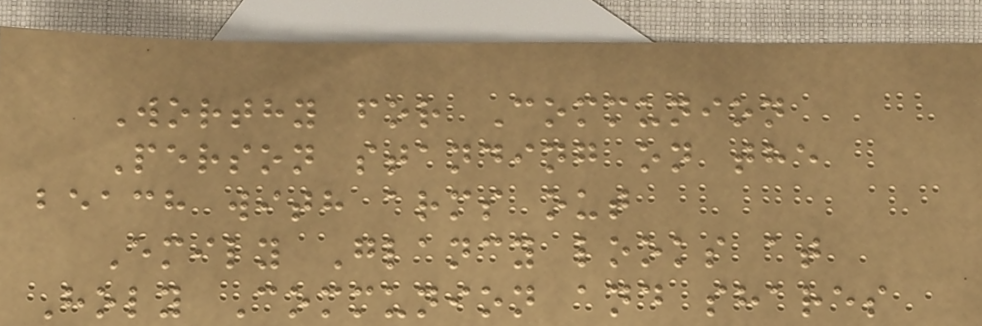Worthy for Communion
Person standing on the
beach with arms out
Emily Glancy looks at
Holy Communion and shares
